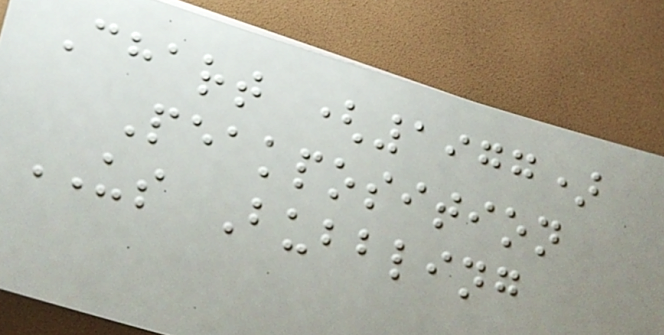Chart (1977)
Peakposition
US Bubbling
